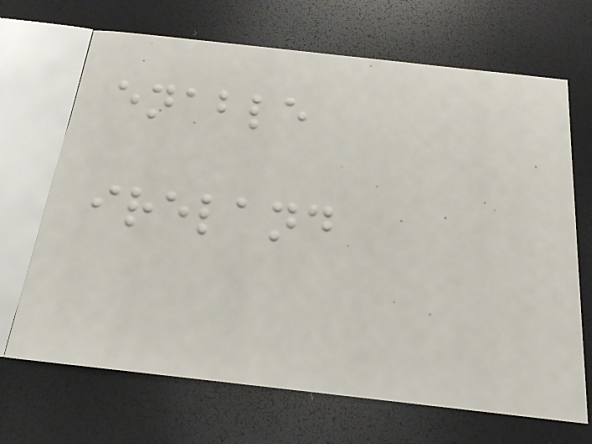enable
ireland
